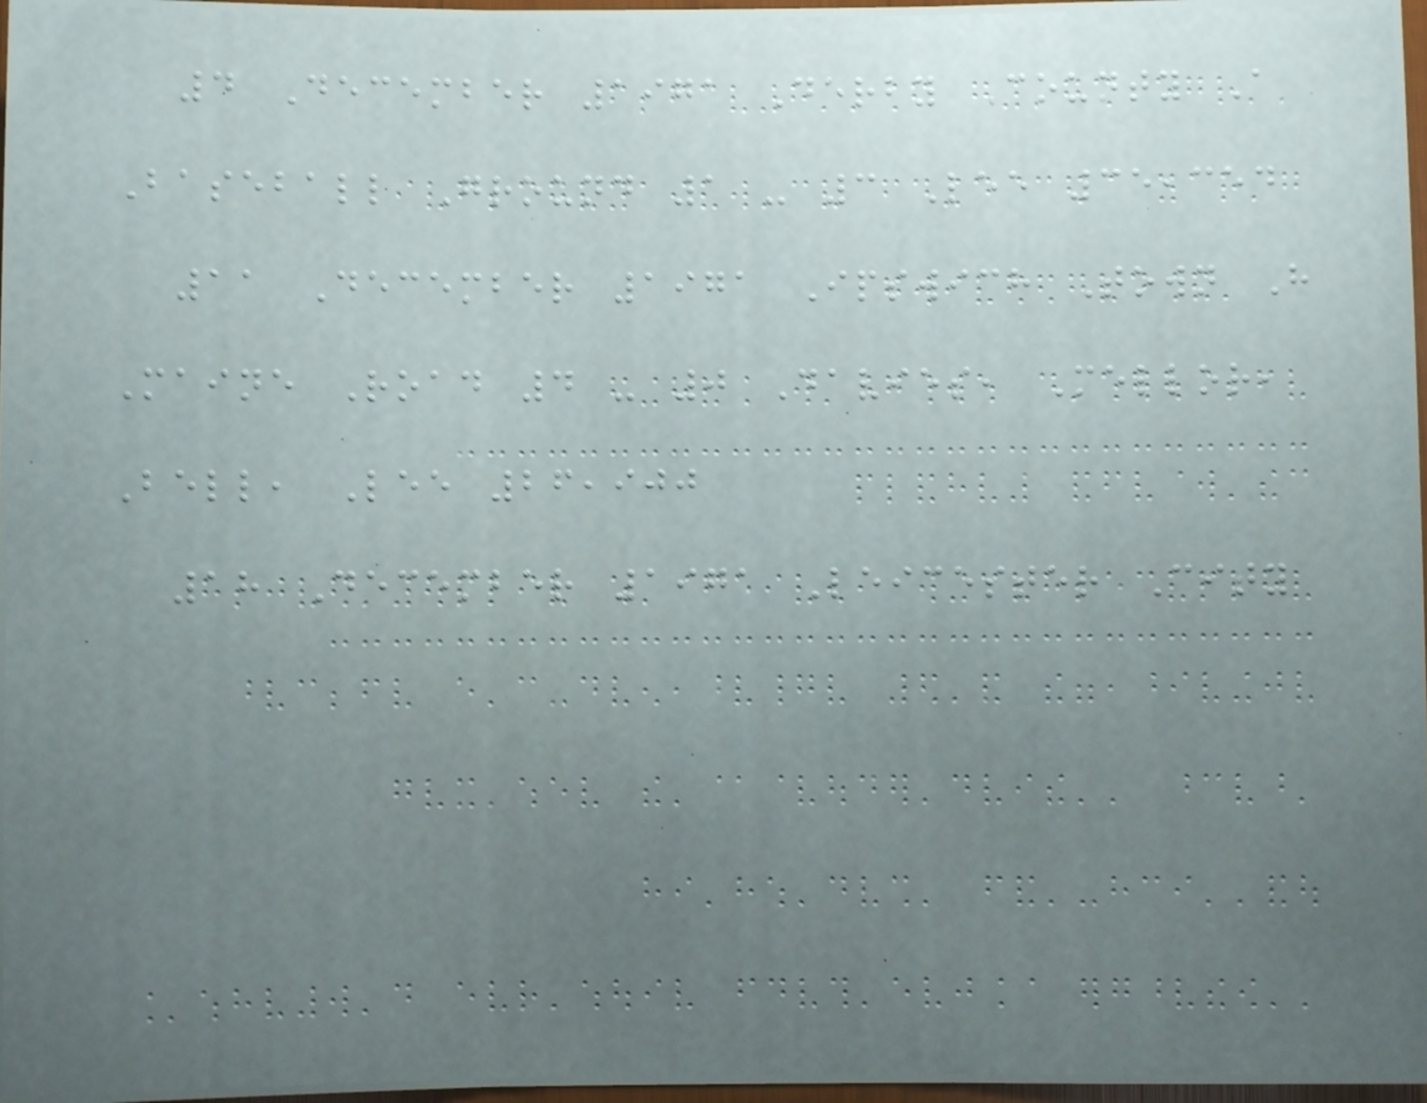4 December 1971 Derby County A
Baseball Ground 1 - 3 Lee 35,354
11 December 1971 Ipswich Town H
Maine Road 4 - 0 Davies, Mellor,
Bell, Lee 26,900
18 December 1971 Leicester City
